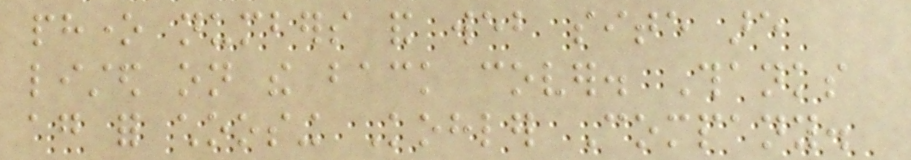phone numbers and web site are
listed on the back cover. Thanks
again for choosing Kohler Company.
